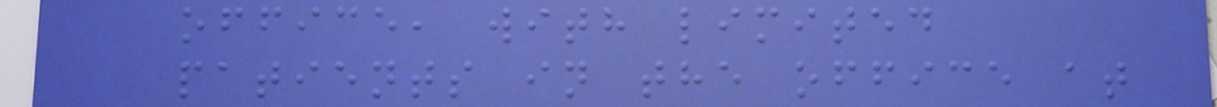office, with limited
patients in the office at
